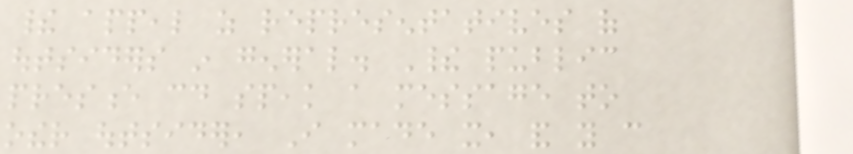their appeal as representatives of
outsiders in general. Their public
presence could speak a message to
other outsider, I made it, and you can
